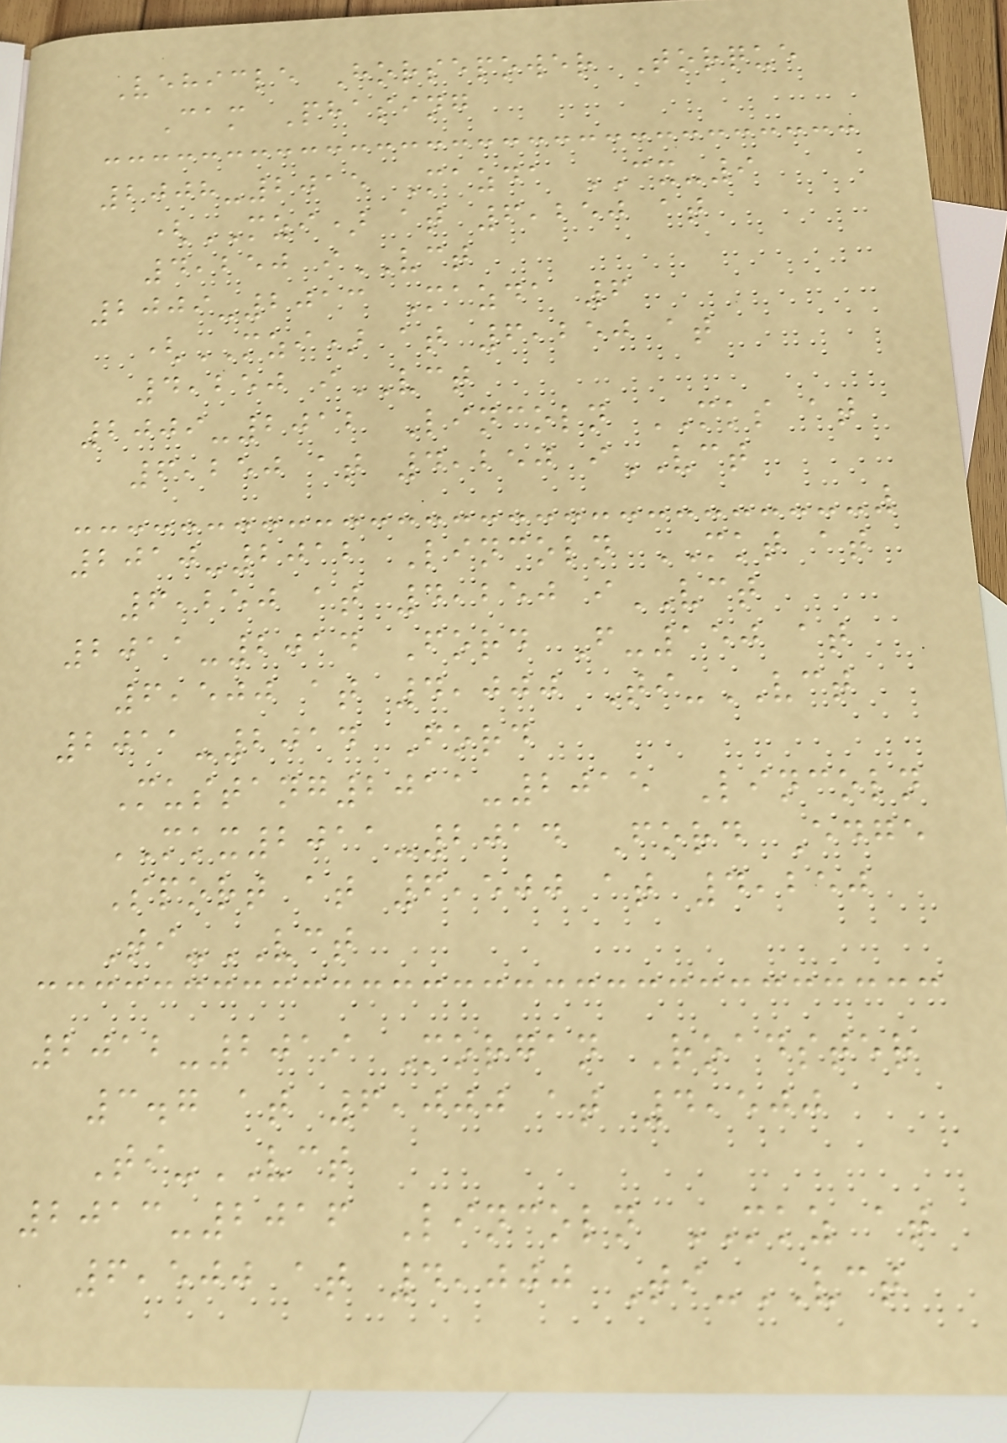Vehicle Horsepower Torque
Cam Phasing
2008-2015 Mazda CX-9
(MZI) at 6,250 at
4,250 iVCT
2009-2013 Mazda 6
(MZI) at 6,250 at
4,250 iVCT
2009-2012 Lincoln MKS at
6,250 at 4,250 iVCT
2010-2012 Lincoln MKT at
6,250 at 4,250 iVCT
2011-2014 Ford F-150 at
6,500 at 4,000 Ti-VCT
2011-2014 Ford
Mustang2011-2015 Lincoln
MKX2011-2014 Ford Edge
Sport at 6,500 at 4,250
Ti-VCT
2012-2019 Morgan Roadster
3.7 at 6,000 at 4,500
Ti-VCT
2013-2016 Lincoln MKZ at
6,500 at 4,000 Ti-VCT
